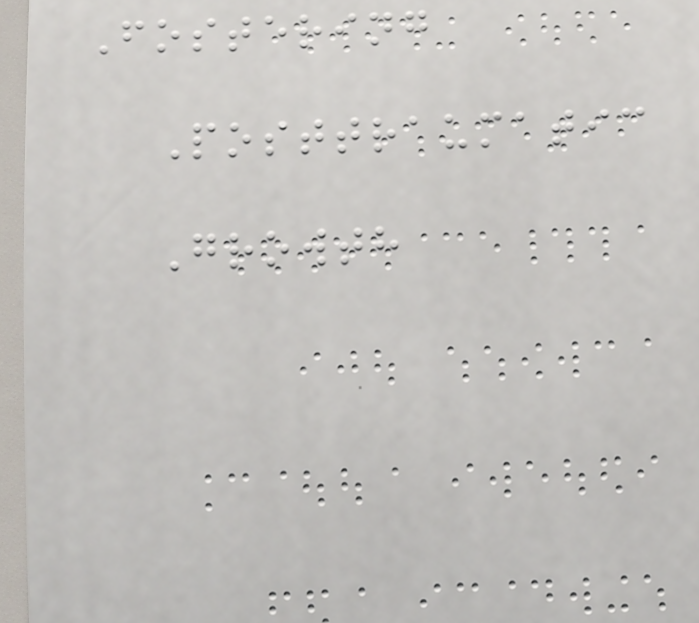Fostering
Posttraumatic
Growth
